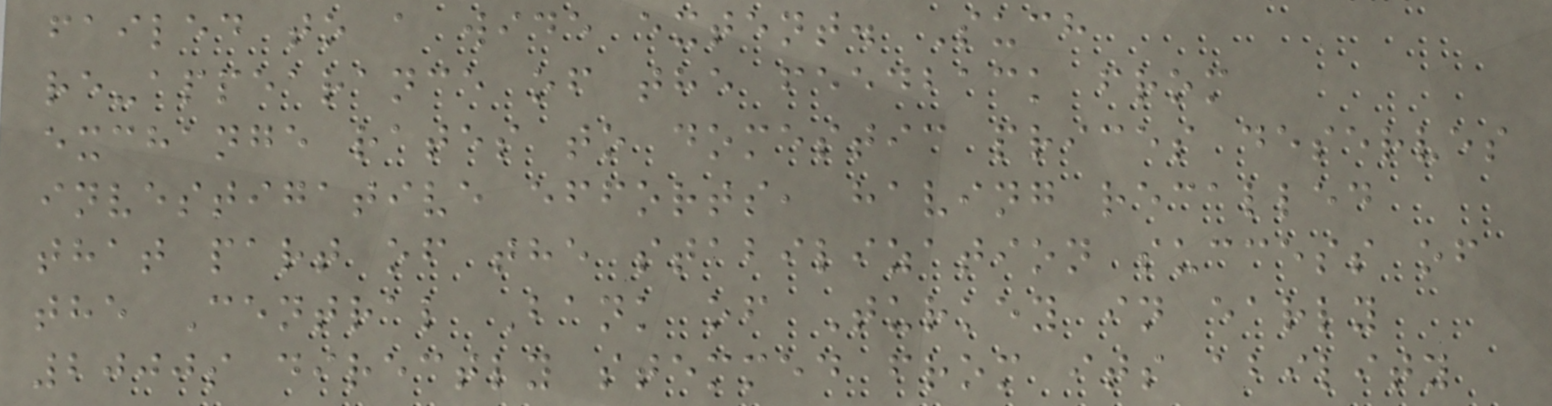failed to a wide extent. Such
re-appearance of the feedback from
exchange rates to domestic prices deserves
investigative efforts, having recalled
that part of the stabilization success of
the Central Bank of Turkey in early
2000s directly stemmed from its ability
